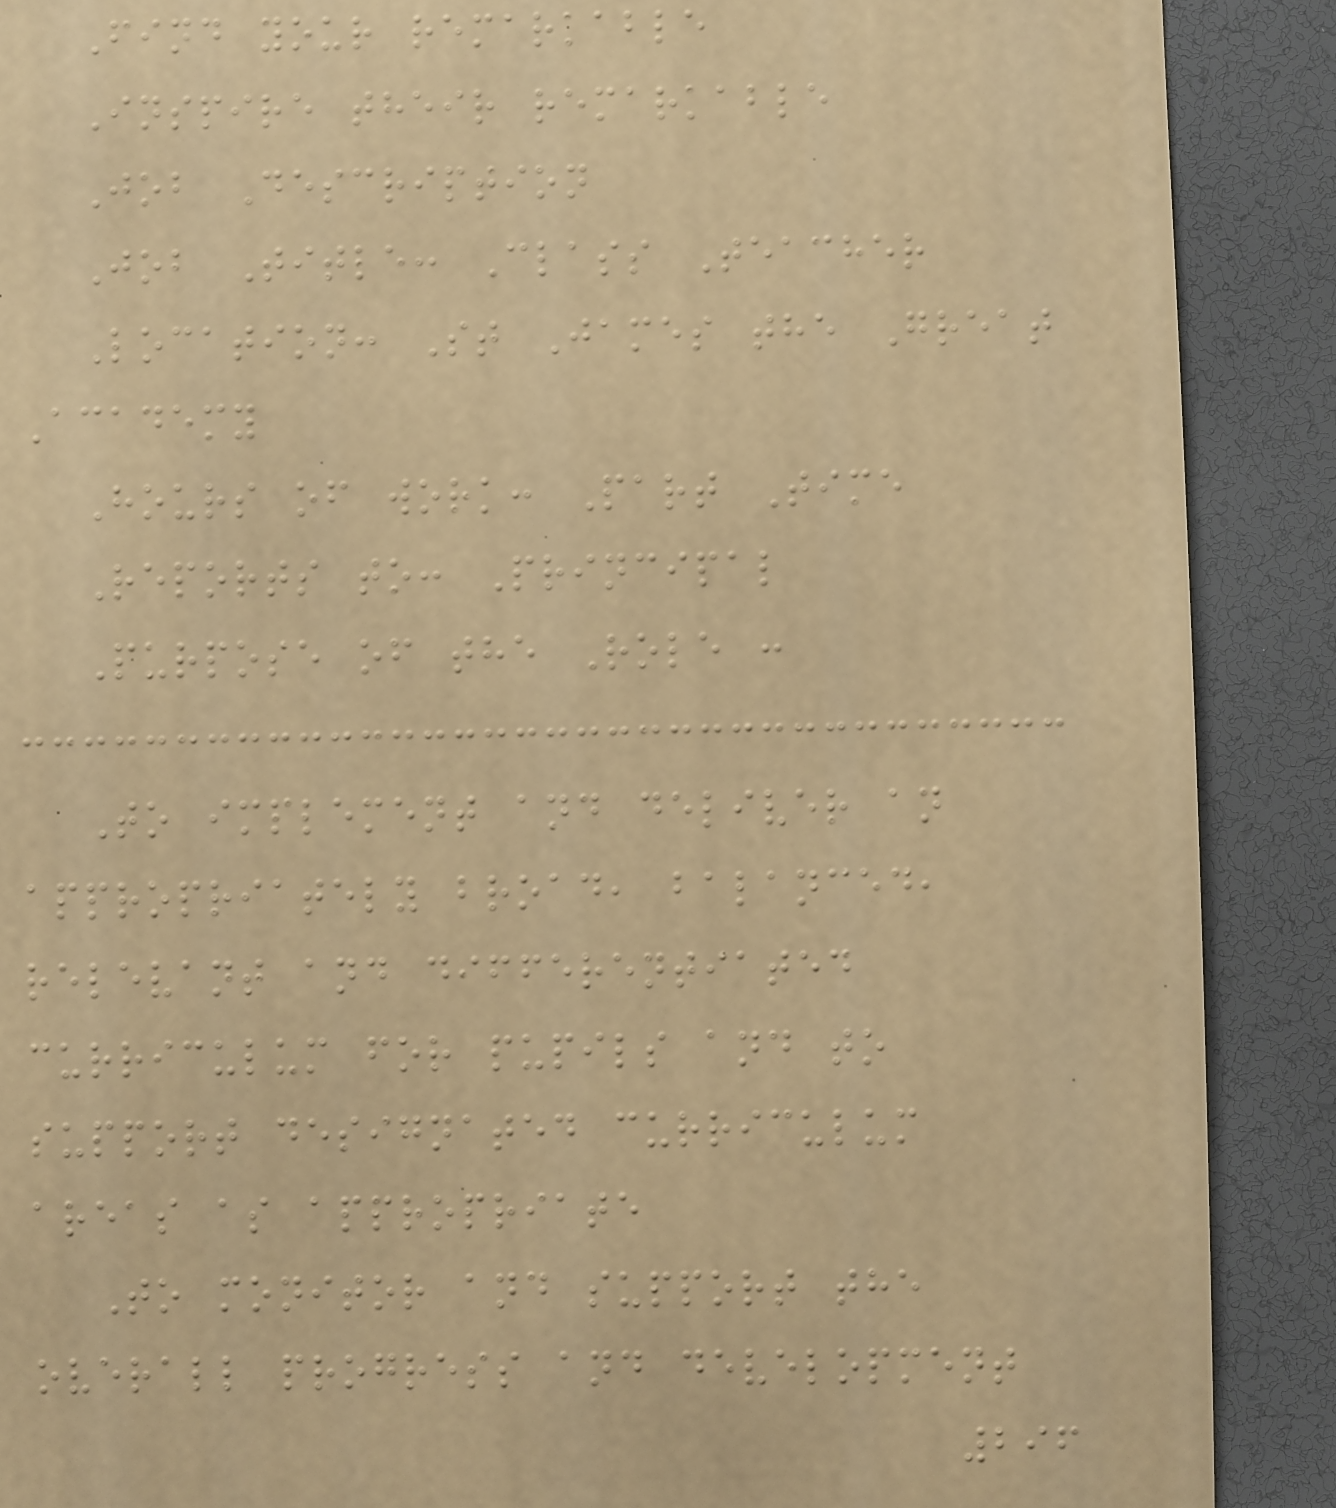Find your remarkable
Inspire their remarkable
Job Description
Job Title: Class Teacher
Location: St James the Great
Academy
Hours of work: Part Time
Reports to: Principal
Purpose of the Role :
To implement and deliver an
appropriately broad, balanced,
relevant and differentiated
curriculum for pupils and to
support designated curriculum
areas as appropriate
To monitor and support the
overall progress and development
296
